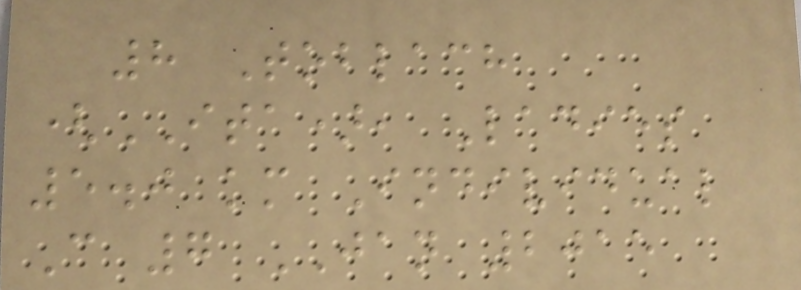8 Toblach
(ITA), Ladies
5.0 km Individual
C 7 JAN 2015
